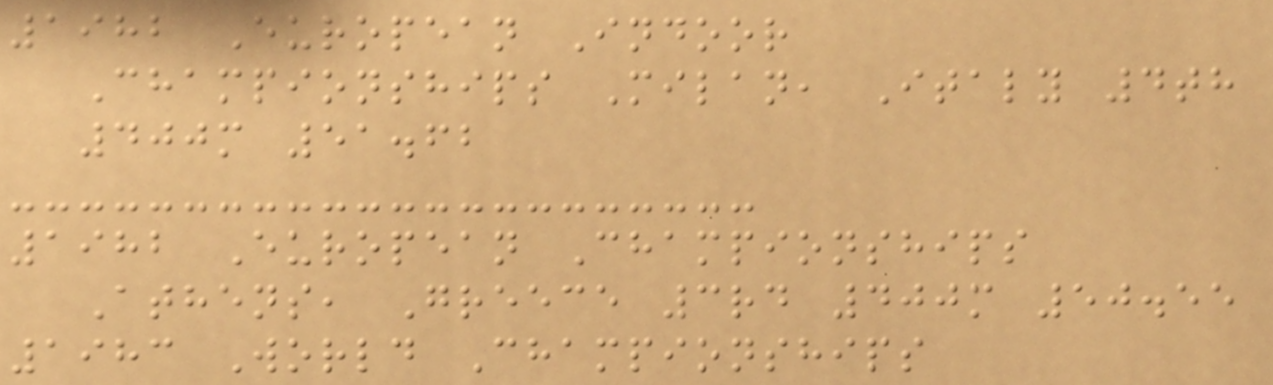1982 European Indoor
Championships Milan, Italy 4th
400m 51.62
1982 European Championships
Athens, Greece 3rd 400m 50.55
1983 World Championships
